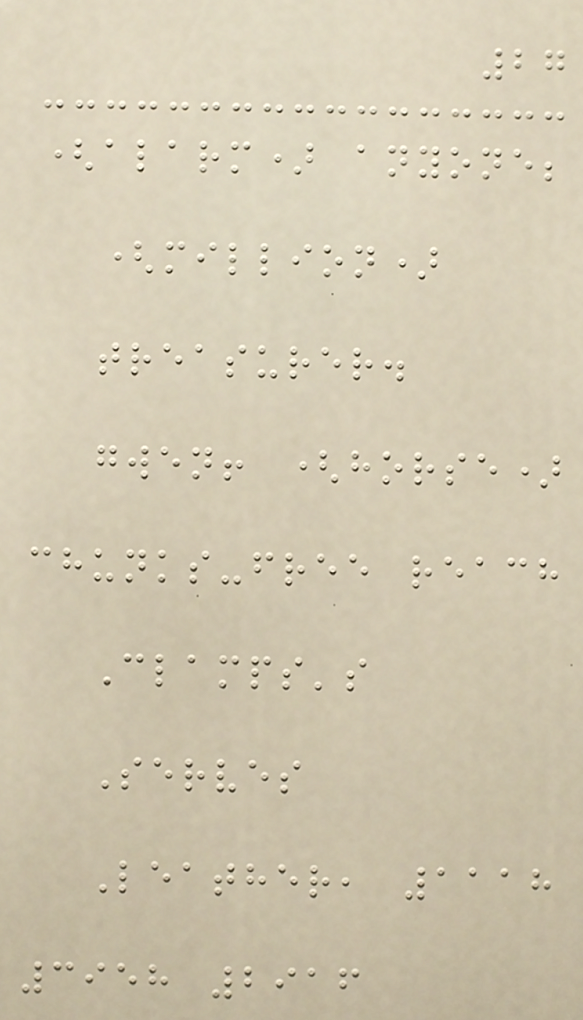27
(alarm) anyone;
(million)
treasurer.
gwen! (horse)
chunks-free reach
Clamps's
Serves
Leather, 1118
3958 2916
